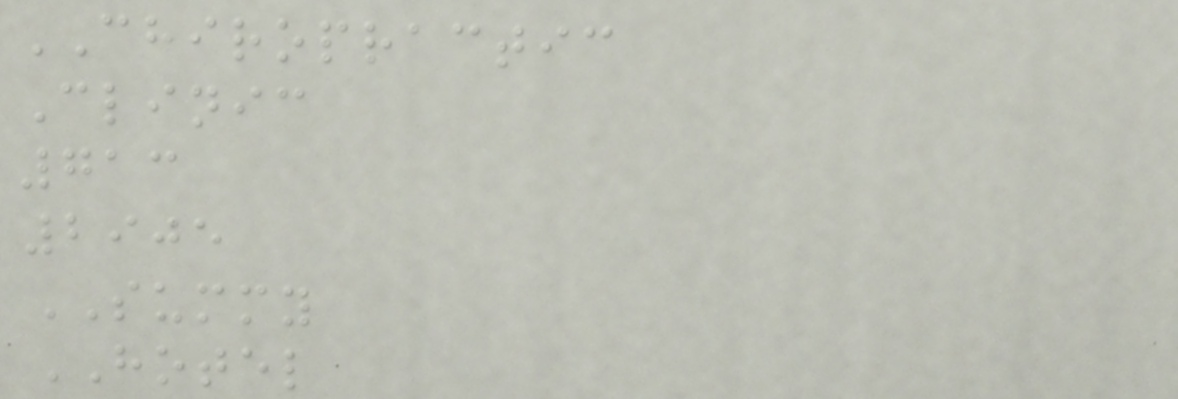CHIROPRACTIC
Clinic
713
2905
SUMMY
HOTEL
